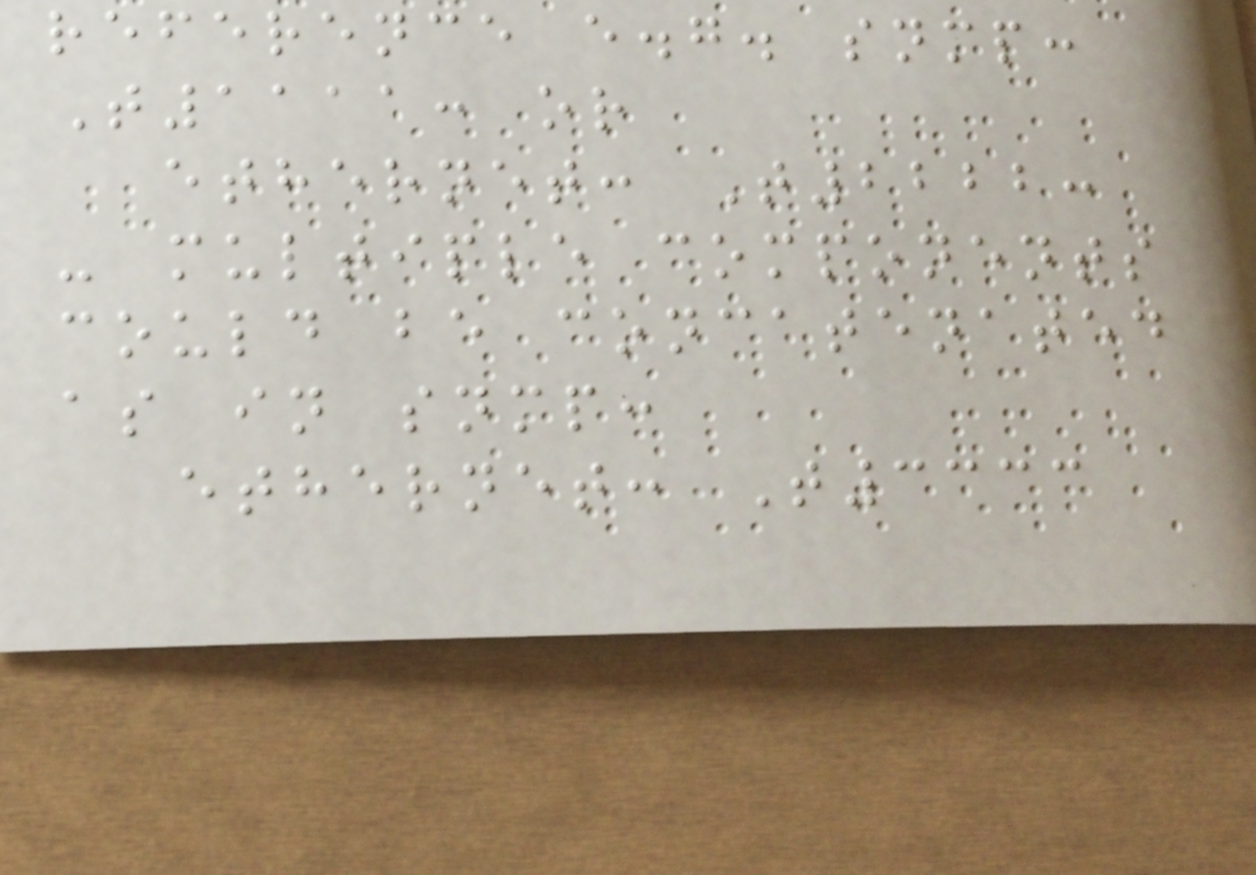reference e.g. snmp:
T1111: or
ethernet: T2222:
- multiple components
could be concatenated
as in snmp:
ethernet: T3333
